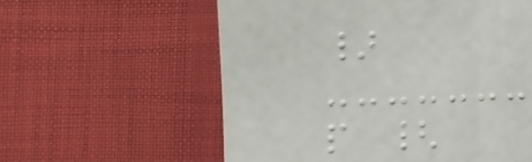}
p {
